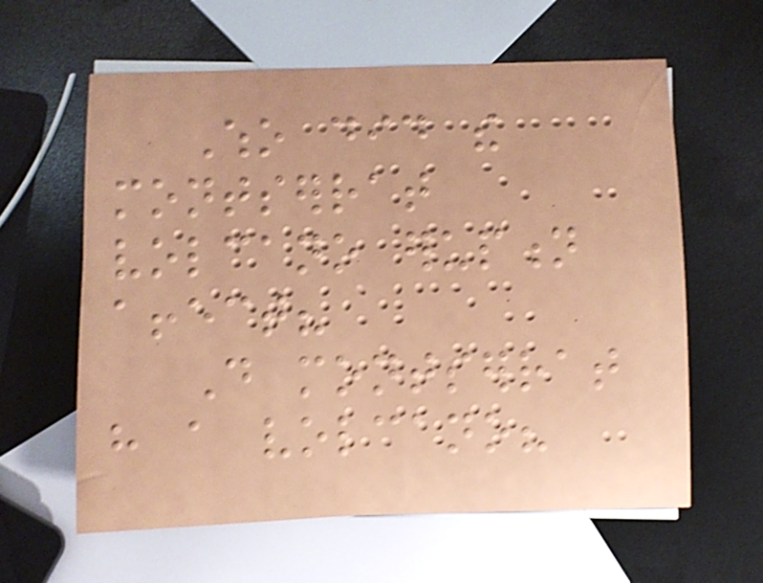Who did the
montserrat
volcano eruption
affect?
Do montserrat
have a volcano?
